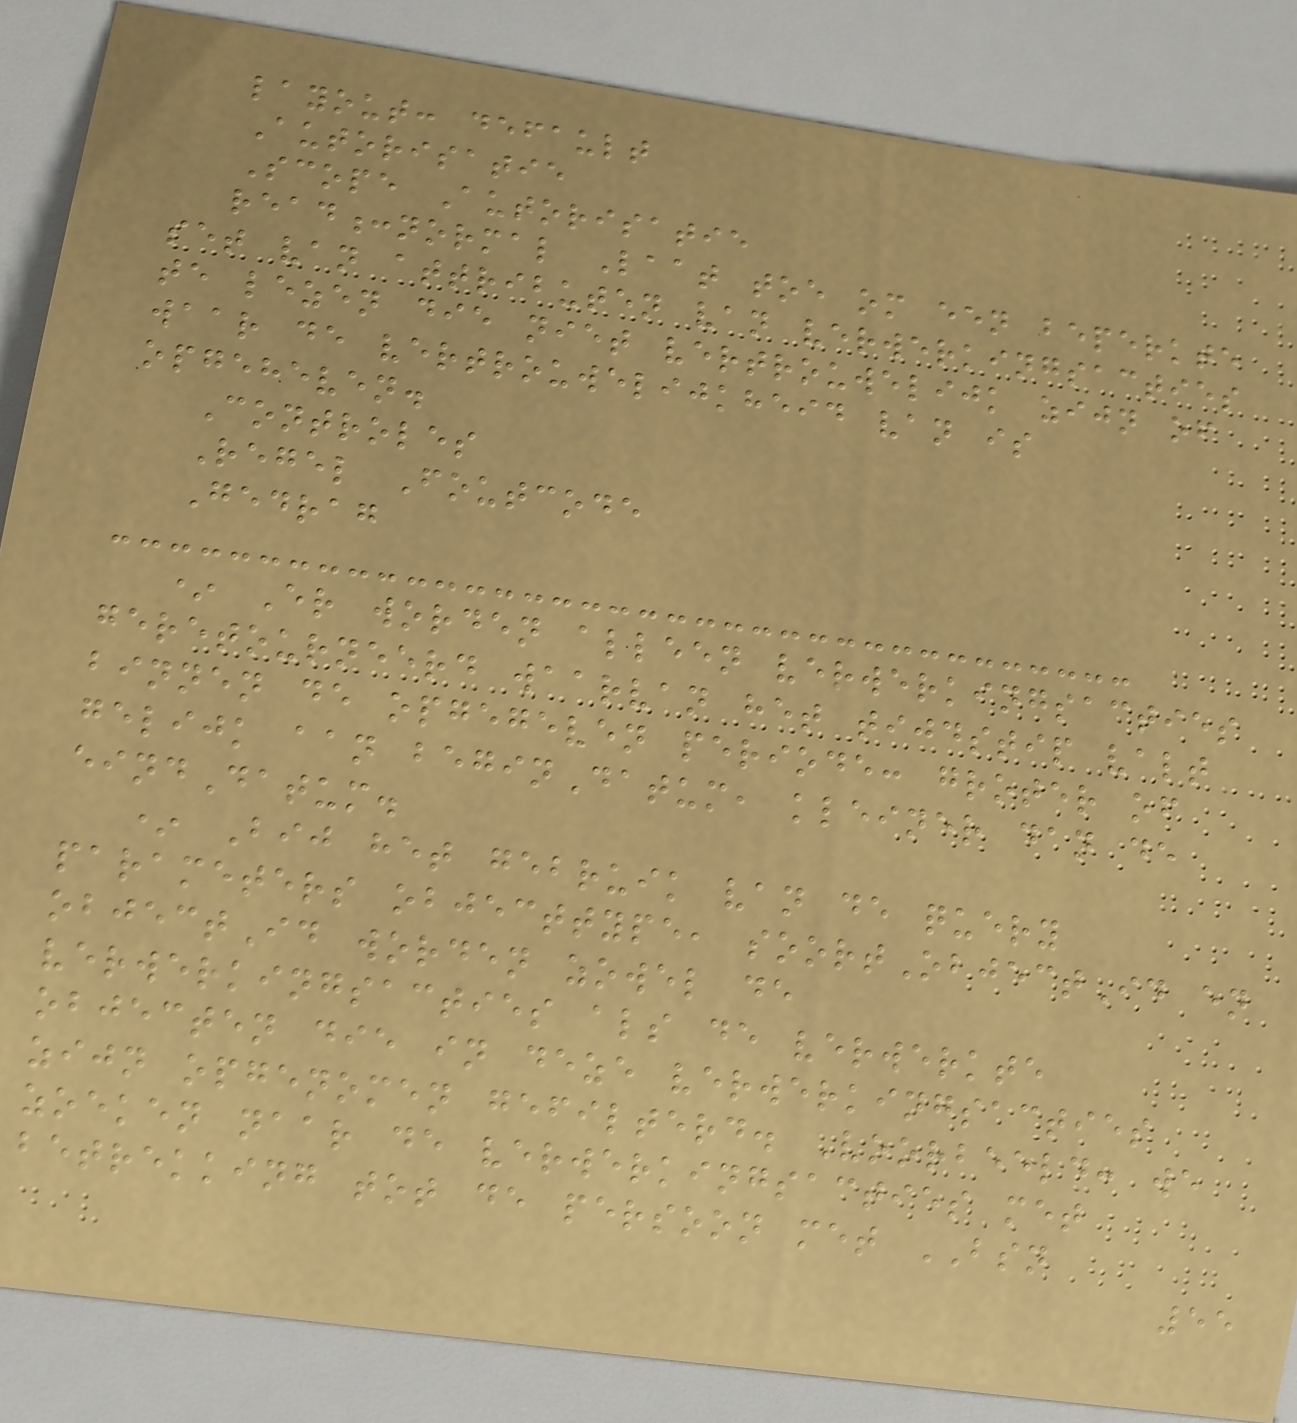layout: default
Autorisatie
Scope Autorisatie
read:normal Laat toe om een beperkte
set van attributen van verwerkingsacties
te lezen die niet vertrouwelijk zijn of
waar de vertrouwelijkheid van is
opgeheven.
Controles
Regel Foutcode
Gedrag
* Er worden alleen verwerkingsacties
geretourneerd waarvan het tijdstip valt
binnen de opgegeven periode: groter of
gelijk aan beginDatum, kleiner dan de
eindDatum.
* Bij het gebruik van de query
parameters objecttype, soortObjectId en
objectId worden zowel de
verwerkingsacties als de verwerkte
objecten die in deze verwerkingsacties
zijn opgenomen gefilterd. Voorbeeld: we
zoeken naar de verwerkingsacties met
betrekking tot de persoon met BSN
55
